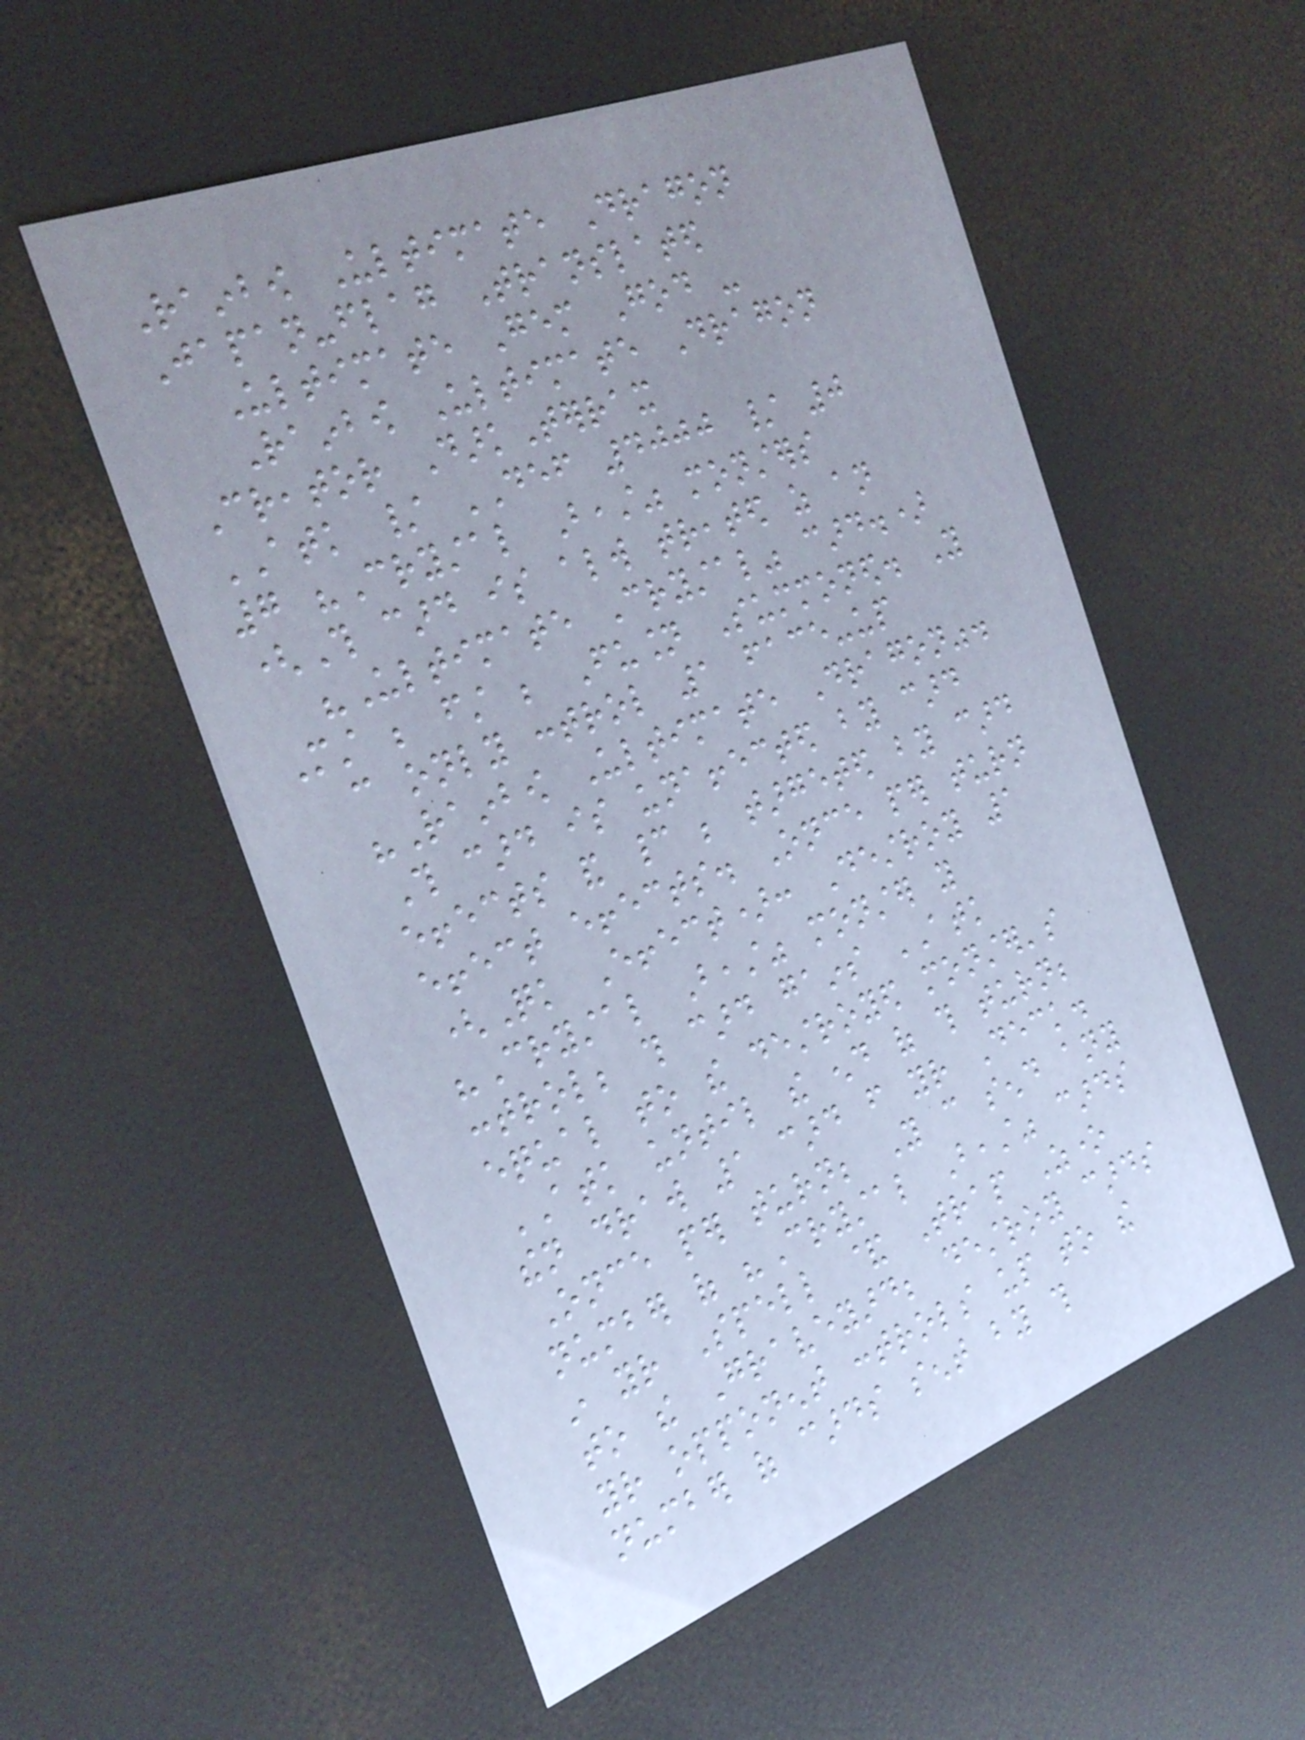Rainbow Ultimate Dragon
Japan-flag Translated
Ultimate Gem God -
Rainbow Ultimate Dragon
Creator DarkTerrax
ATK / DEF 4000 / 0
7 "Crystal Beast" monsters
(This card is always treated as an
"Ultimate Crystal" card.)
Must be first be Fusion Summoned. You
can only control 1 face-up
"Rainbow Ultimate Dragon".
This card is unaffected by card
effects and cannot be targeted by card
effect effects. Once per turn
(Quick Effect): Destroy 1
"Crystal Beast" monster you
control; this card gains ATK
equal to the destroyed monster's
ATK until the end of this turn;
then draw 1 card from your Deck.
Once per turn; You can send any
number of "Crystal Beast" cards
in your Spell & Trap Zone
to the Graveyard; destroy cards
your opponent controls up to the
number of cards sent by this
